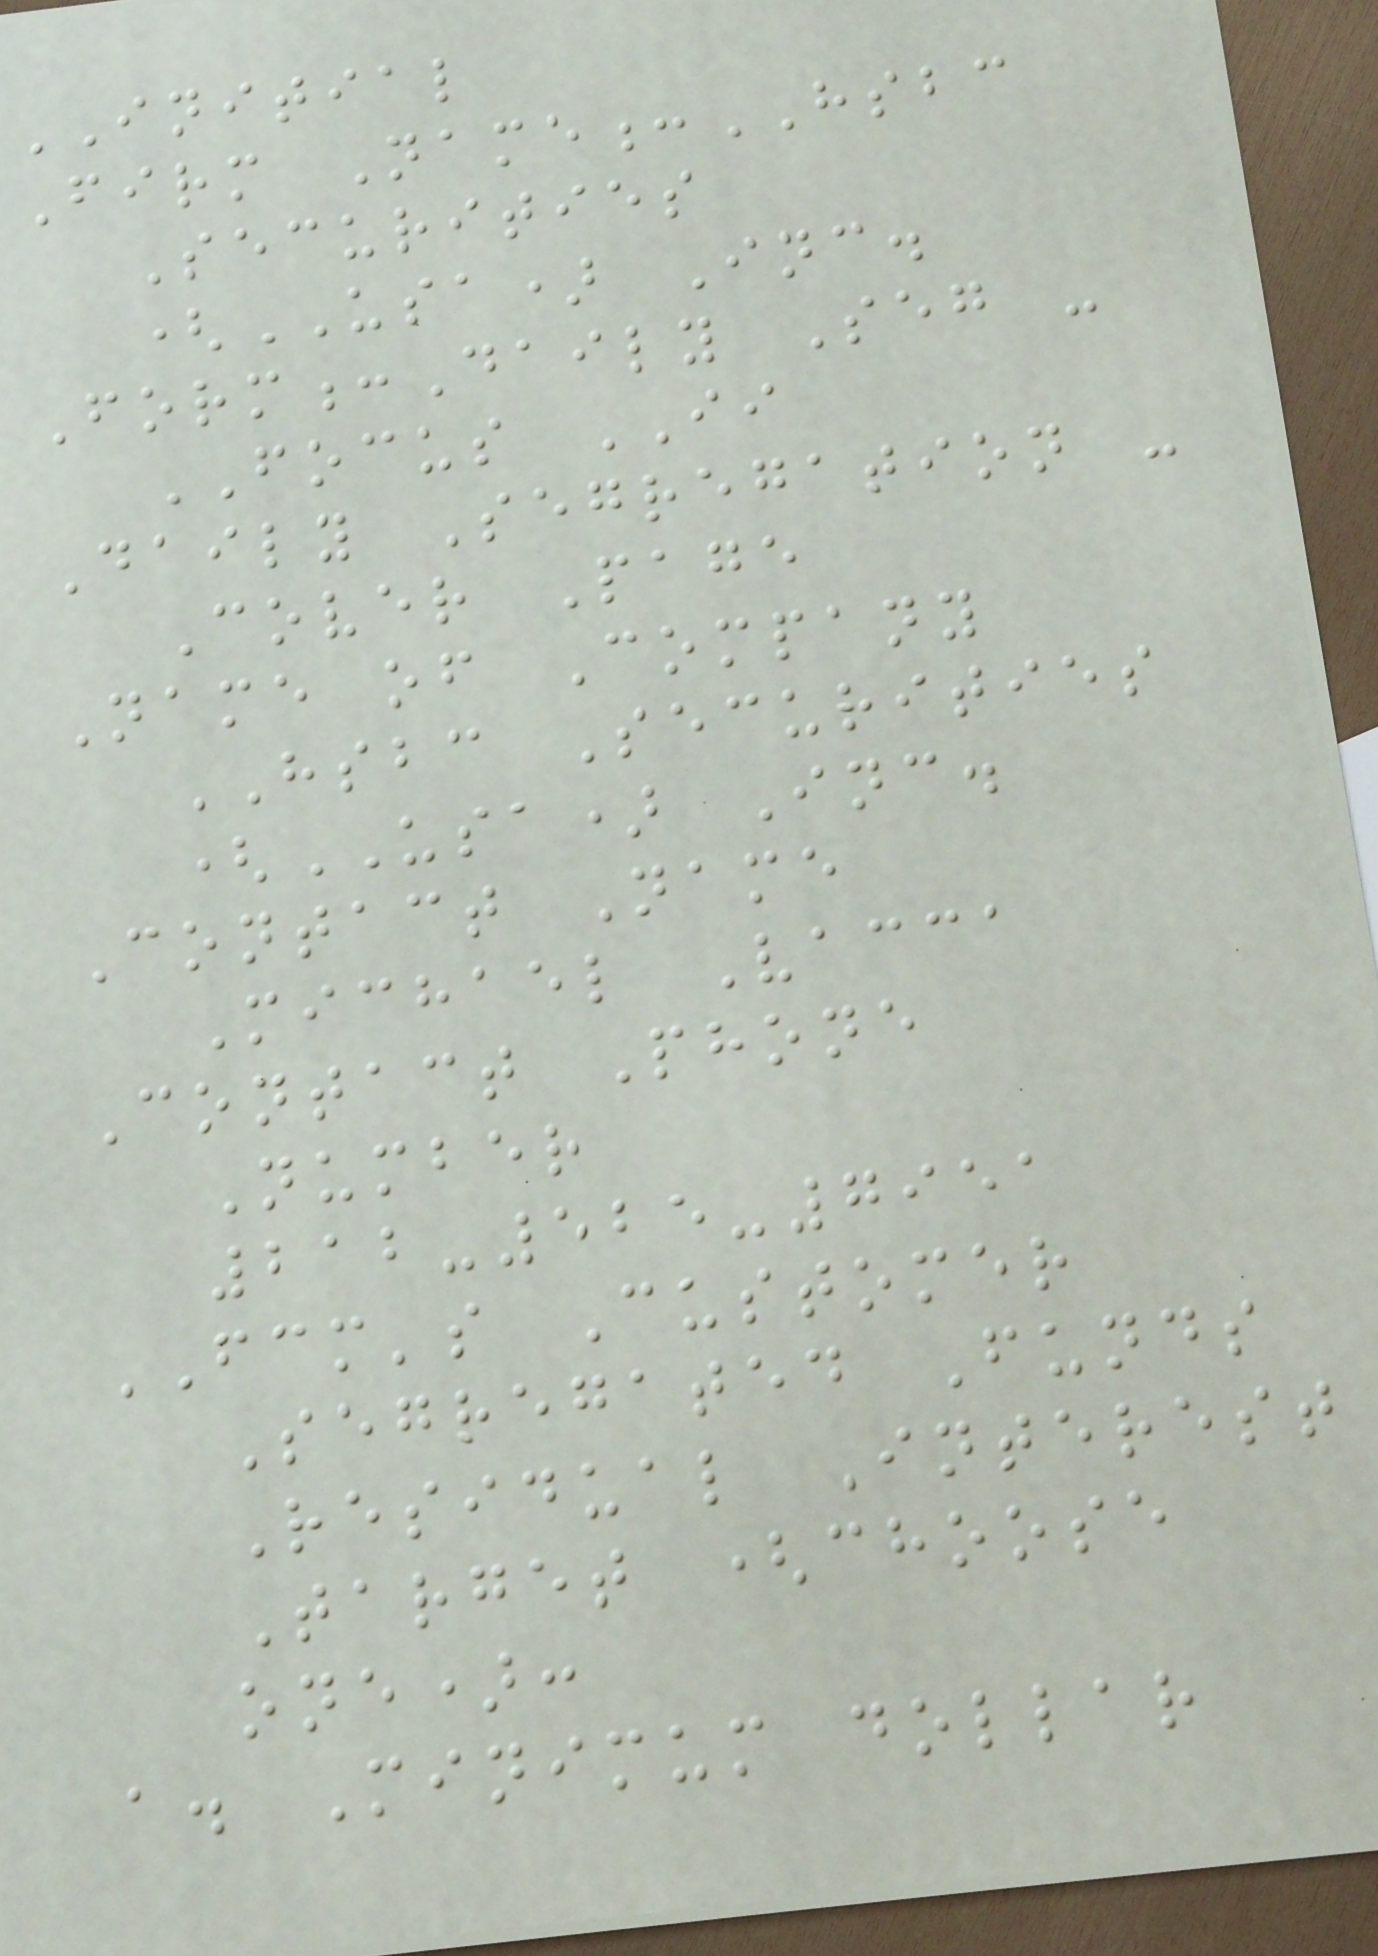INITIAL
Firm Name:HSBC
Securities
(USA) Inc.
Form:Daily Seg -
FOCUS II
Daily Segregation -
Cover Page
Name of Company
HSBC Securities
(USA) Inc.
Contact Name
Michael Vacca
Contact Phone
Number
212-525-7951
FCM's Customer
Segregated Funds
Residual Interest
Target (choose
one):
a. Minimum dollar
